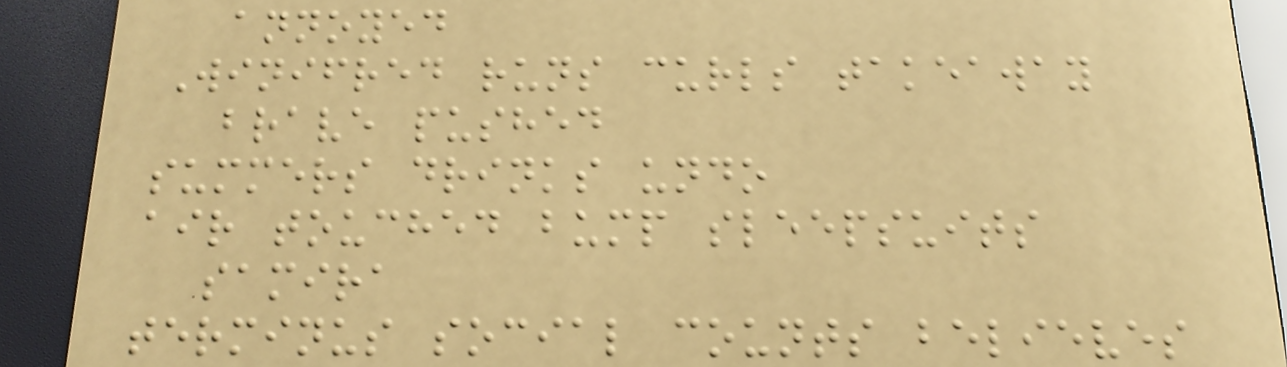annoyed
Winifred runs curls takeaway
brave pushed
summers drinks undo
air touched bump sleepsuits
samira
terminus social counts believes
